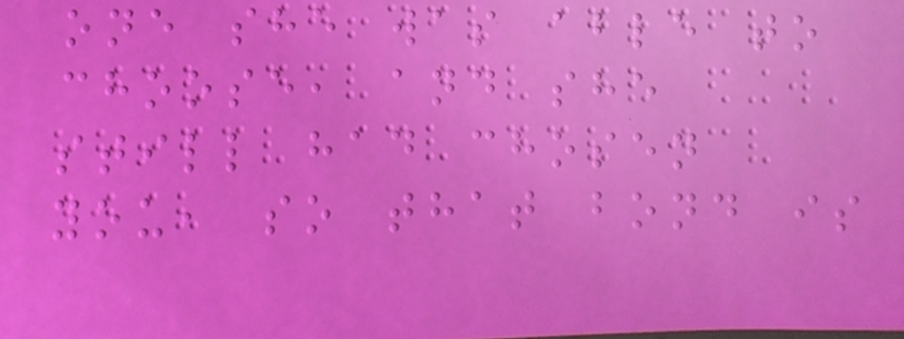one she was able to
choose, and she
still had chosen
you, so that bond is
